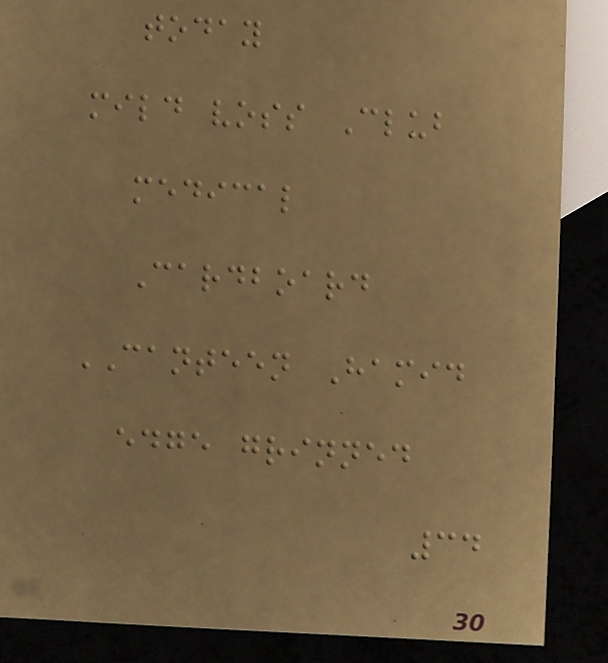today
mild voss Club
medical
Cardboard
CANTEEN Hamid
edge grinned
34
